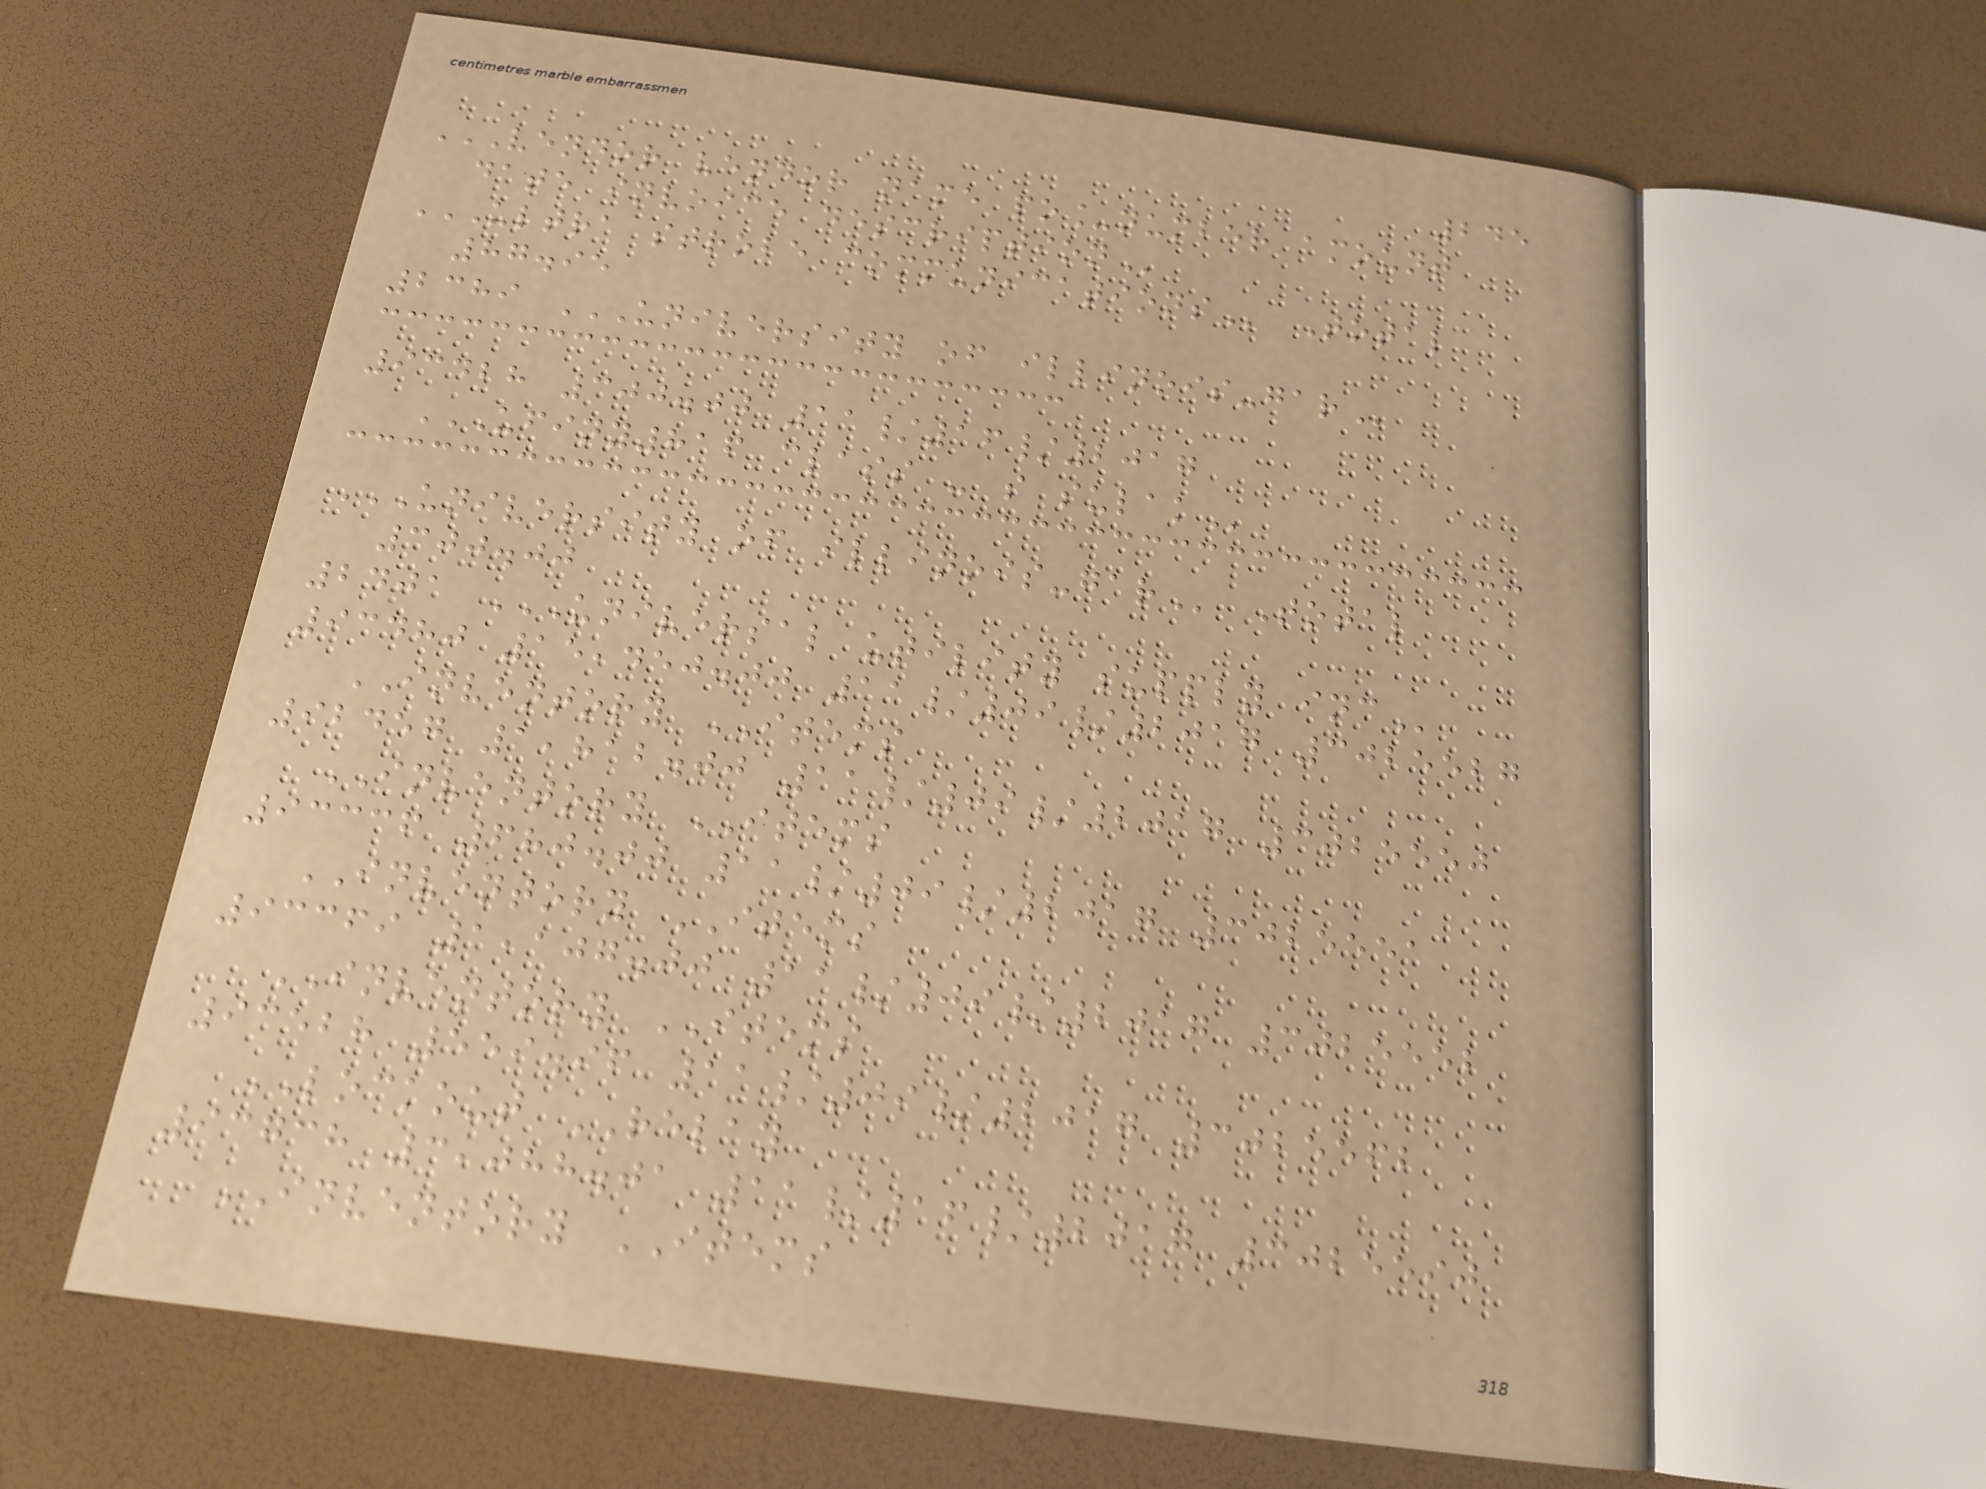245
VENDOR VENDOR NAME PO_NUMBER AMOUNT
DATE INVOICE DESCRIPTION
ULTRA STROBE COMMUNICATIONS Total
87.95
2389 UNIVERSITY OF ILLINOIS-GAR
93428 300.00 11/16/2017
UFINY816 CLASS - S SULAK
UNIVERSITY OF ILLINOIS-GAR Total
300.00
2401 UNIVERSAL UTILITY SUPPLY INC
93480 15,450.00 11/09/2017 3025527
INVENTORY ITEMS
92457 1,812.00 11/09/2017 3025550
INVENTORY ITEMS
93336 680.00 11/09/2017 3025551
INVENTORY ITEMS
93369 1,107.00 11/09/2017 3025552
INVENTORY ITEMS
93528 559.96 11/09/2017 3025562
LOCKOUT RELAY
93738 3,088.01 11/16/2017 3025590
INVENTORY ITEMS
